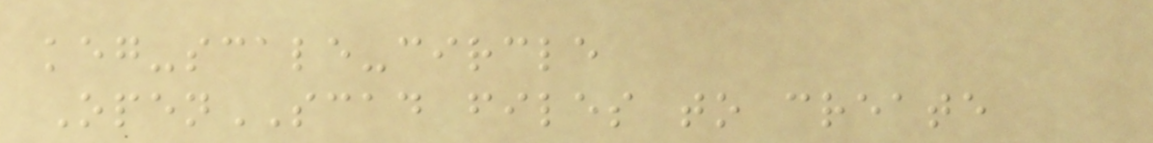keg-scale-circle
OpenSCAD files to create
